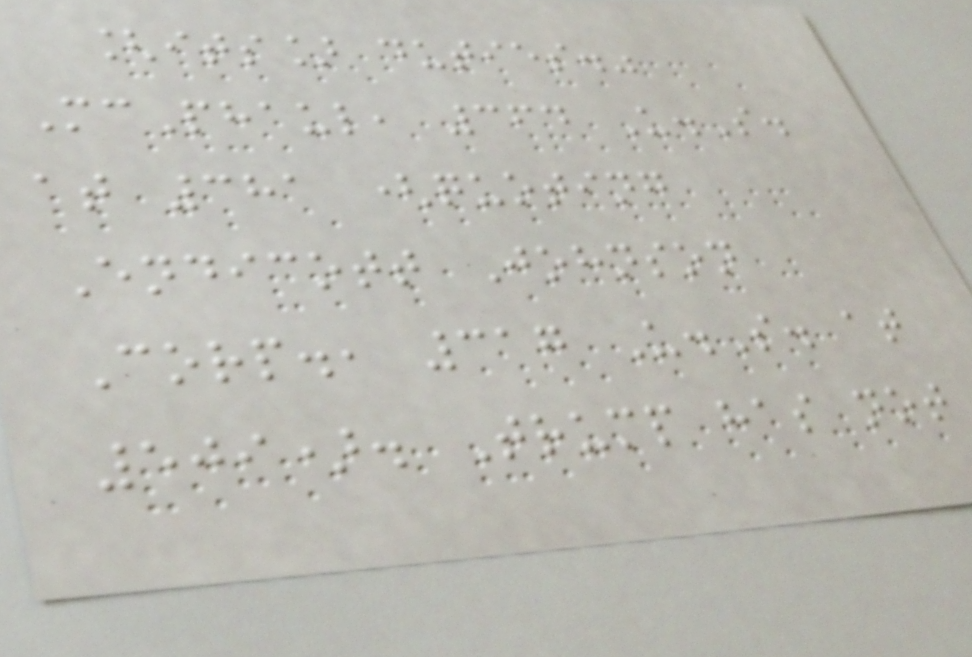[its] duties."
McPhaul, 364 U.S.
at 381 (quoting
Endicott Johnson
Corp., 317 U.S. at
509). Trump has not
